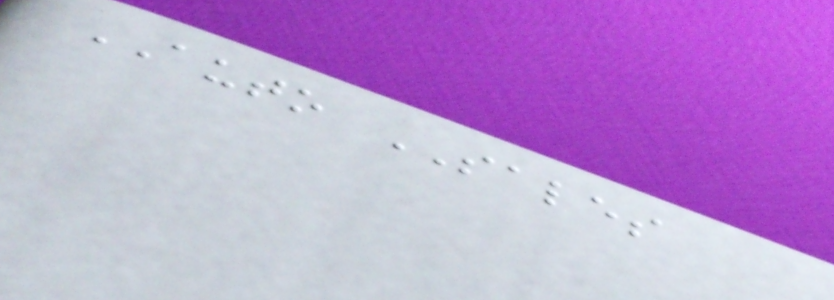AUTO SALES
